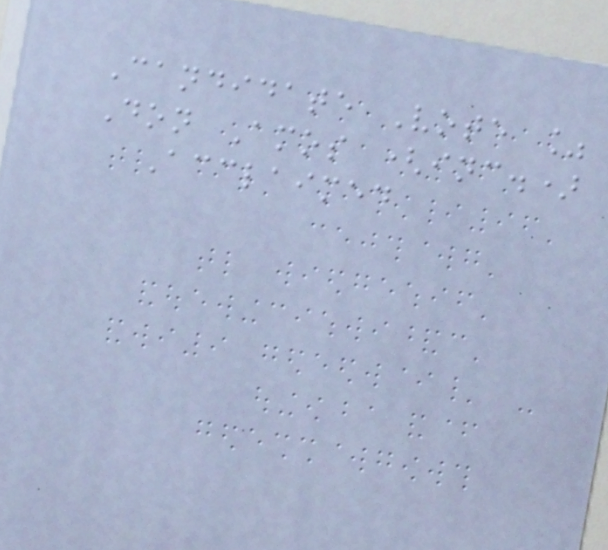Candidate Vote %
Don Amos (inc.)
Acclaimed
